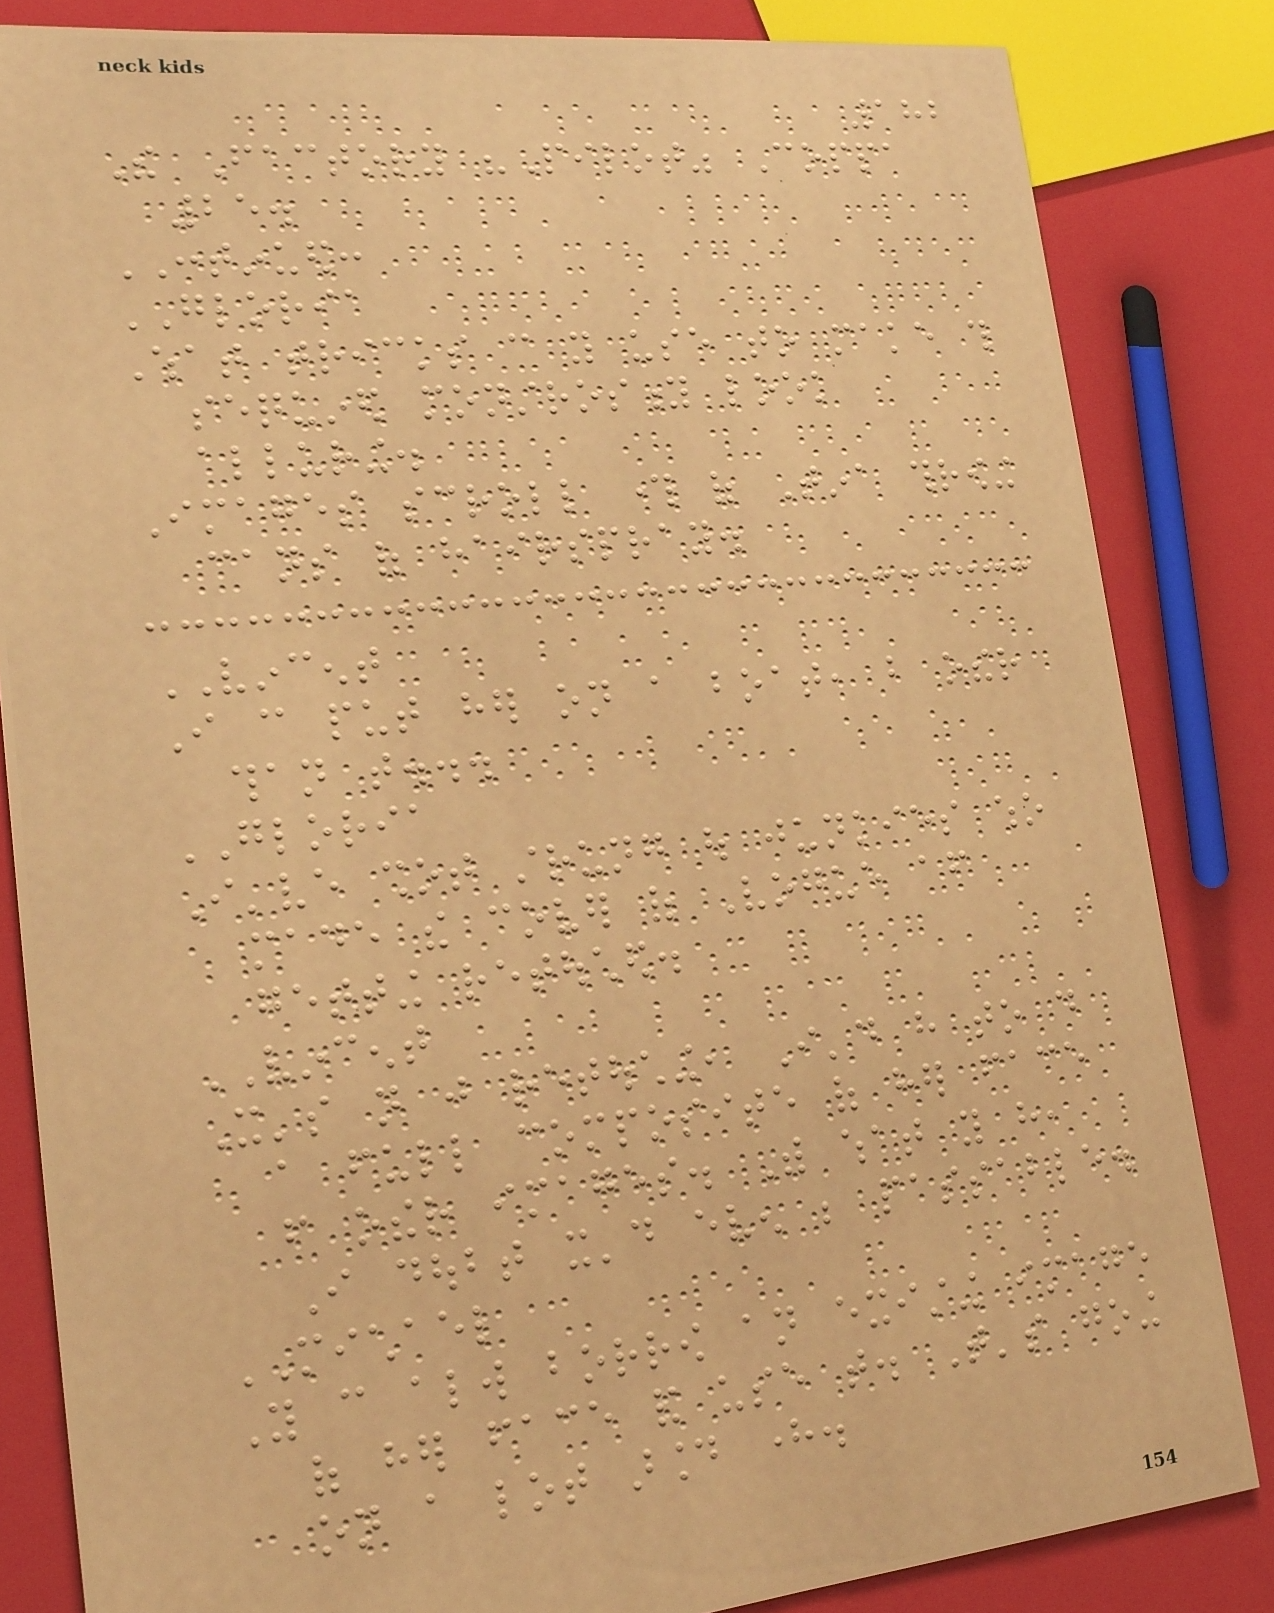182
The Factory "Pilot" Coppa
25.
CONTINUED:
GLORIA
What tricks can you use to make this
sequined monstrosity look
alluring.
Images scroll through of Tina throwing
cans of hairspray.
VINCENT
I can put her on a boat, but other
than that...
GLORIA
I've shot strung out junkies who
made the cover of Vogue after
getting retouched.
VINCENT
It's not just retouching, I'd have to do
a full composite of her face
from other images. With what you have,
I doubt it'd even be passable.
MICHAEL
You can always borrow an existing image
of her face and use that. That's going
on a lot around here.
